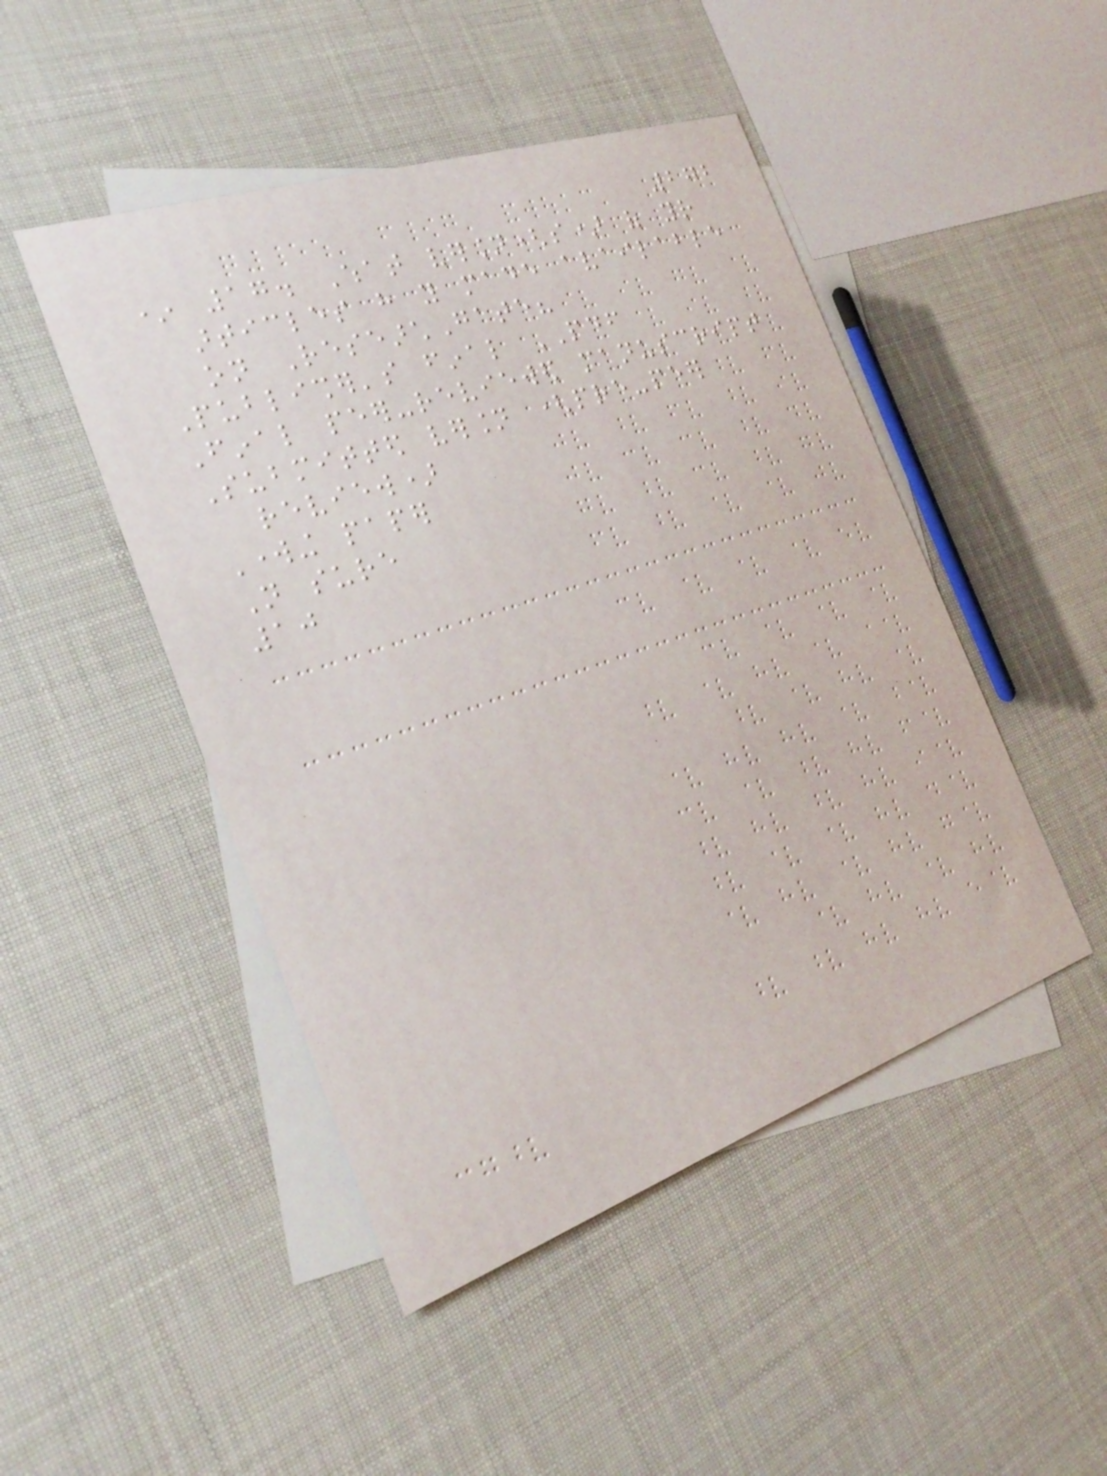272
* 17. What version(s) of your
articles have you made available
on ResearchGate?
Publisher's final PDF
Final peer-reviewed manuscript
Submitted version (pre-peer
review)
Working paper
Not sure
10
